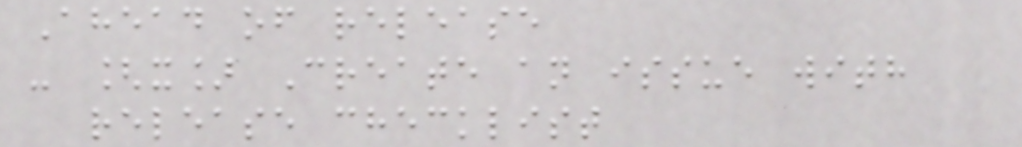Ahead of release
- [x] Create an issue with
release checklist
